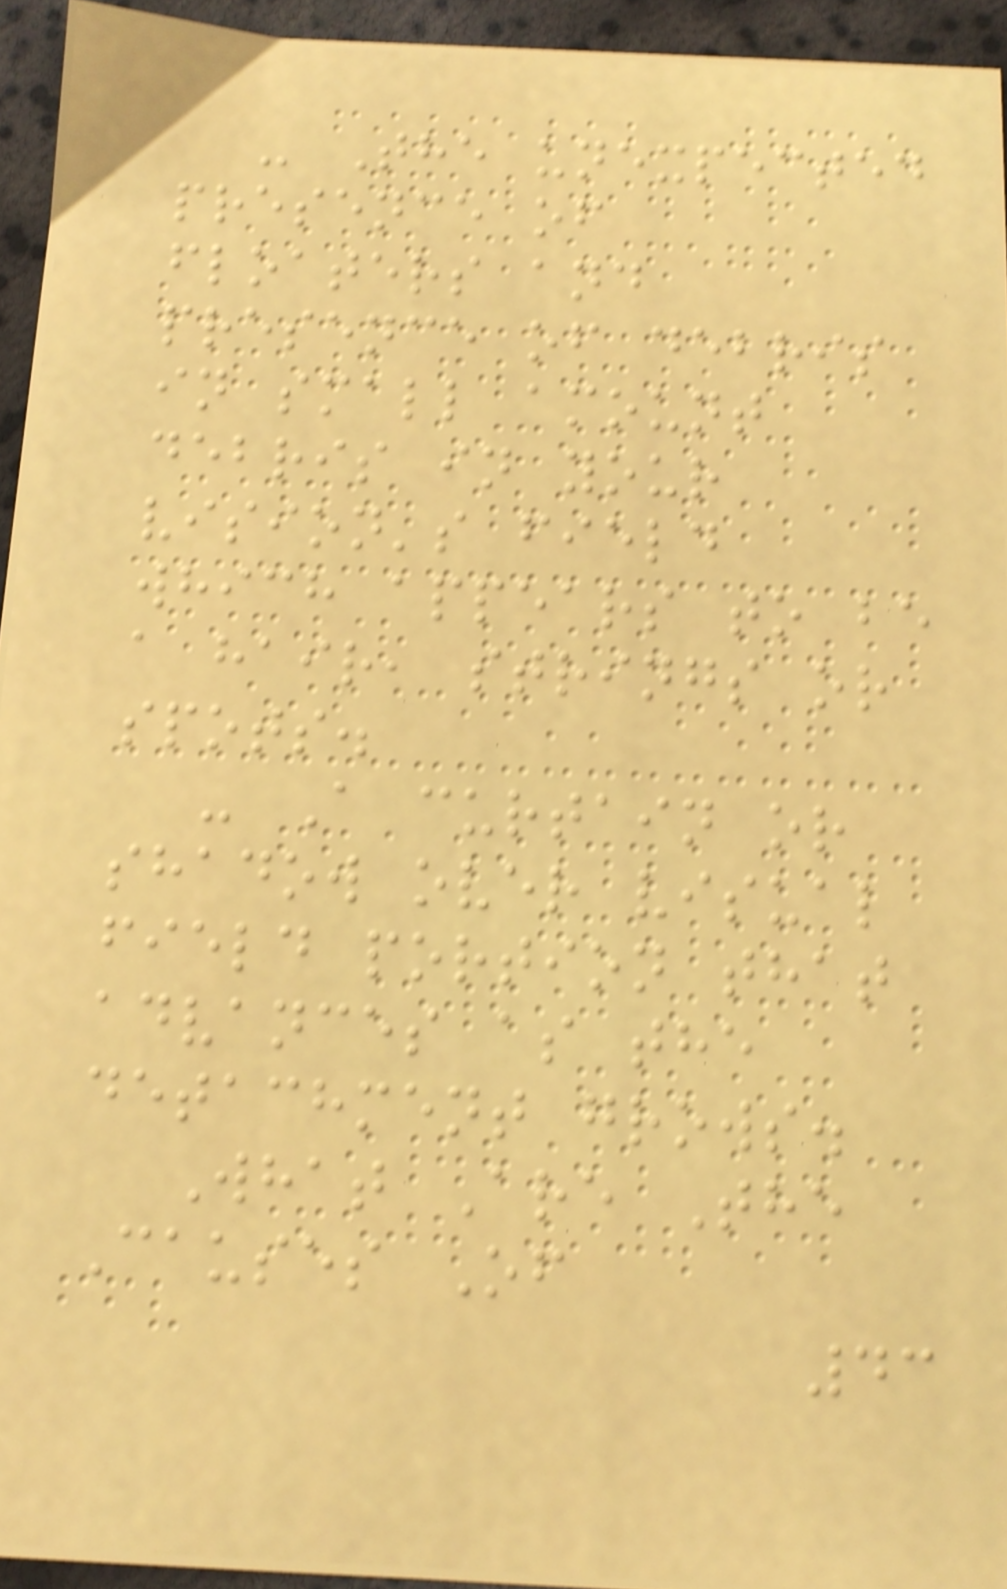- The unexpected
presence of
floaters and
presence of debris
in small amount
debris in your
vision's field
which appears to be
a hair, strings or
spots.
- A curtain or
shadow over visual
field portion that
advances as the
detachment grows.
What Are The
Causes Of
43
